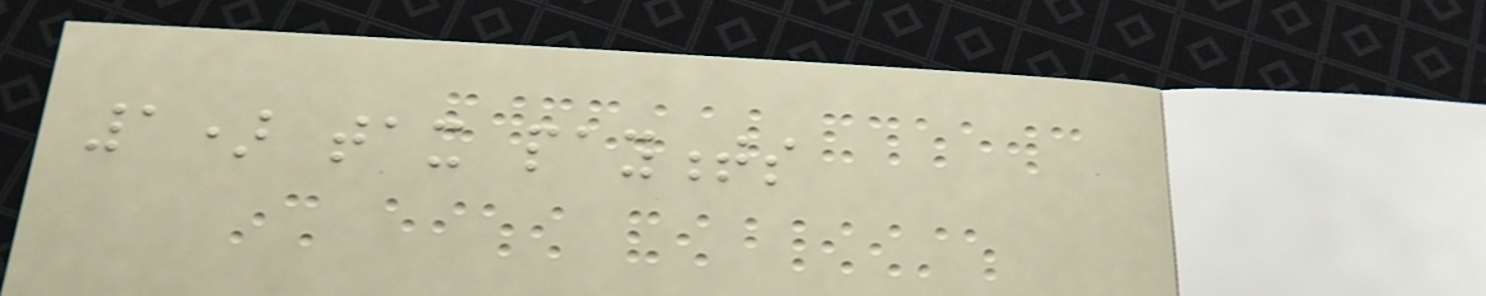1) tax payments
